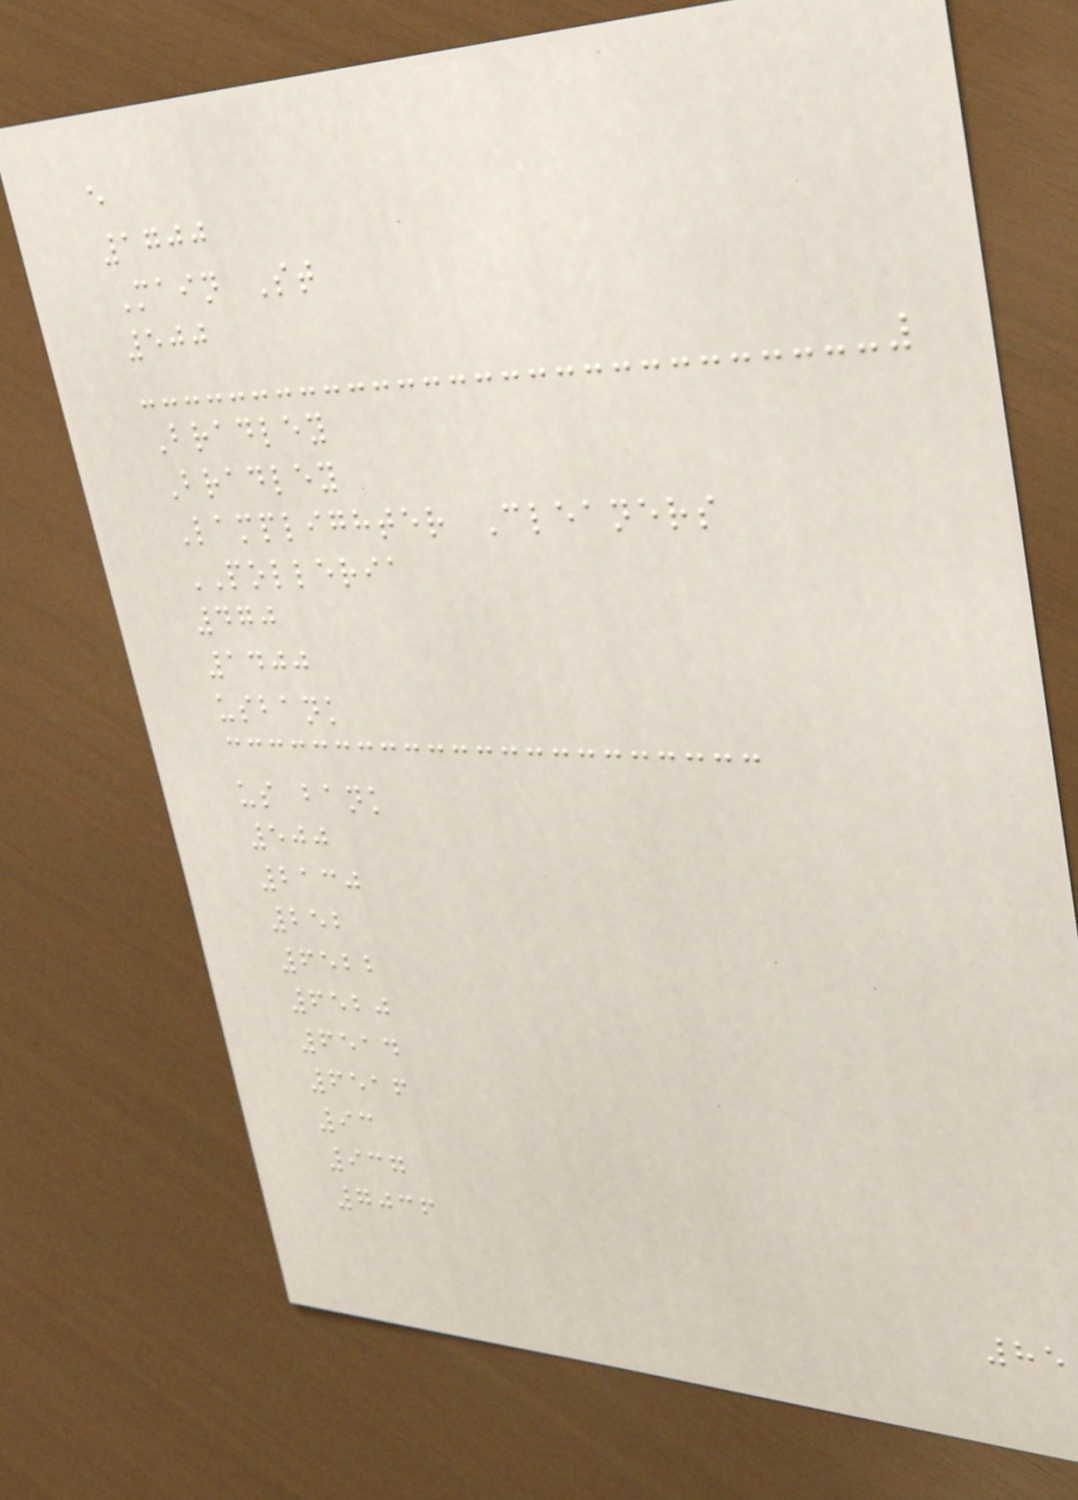e
1700
Main St
500
Bradley
Bradley
Lamplighter Cleaners
POLLERIA
470
1400
usbank
us bank
500
2130
252
6522
6520
6514
6516
93
937
7036
85
